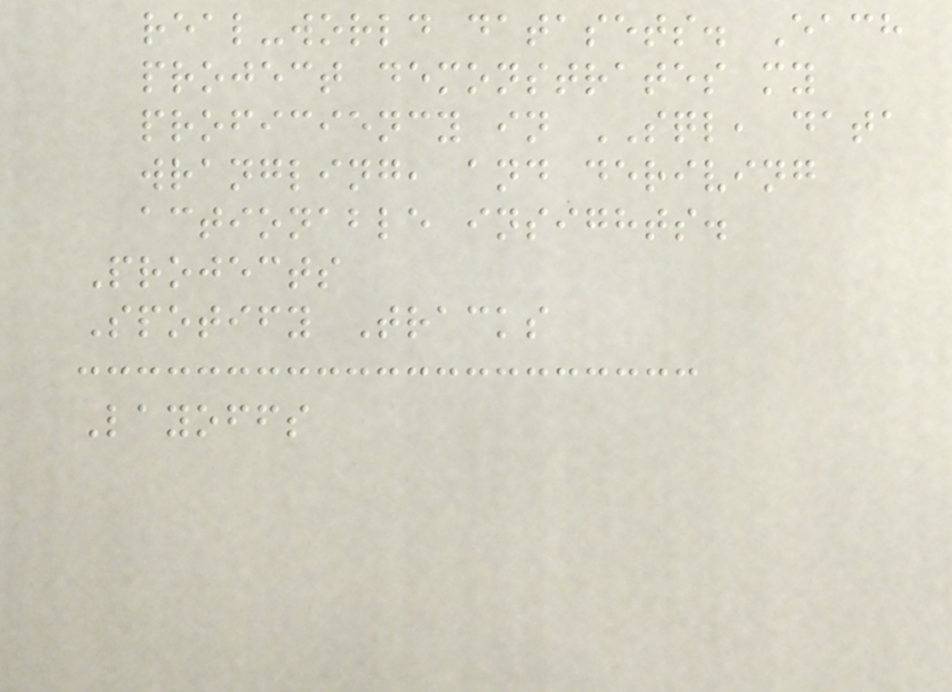real-world datasets. Each
project demonstrates my
proficiency in SQL, data
wrangling, and deriving
actionable insights.
Projects
Spotify Tracks
Layoffs
